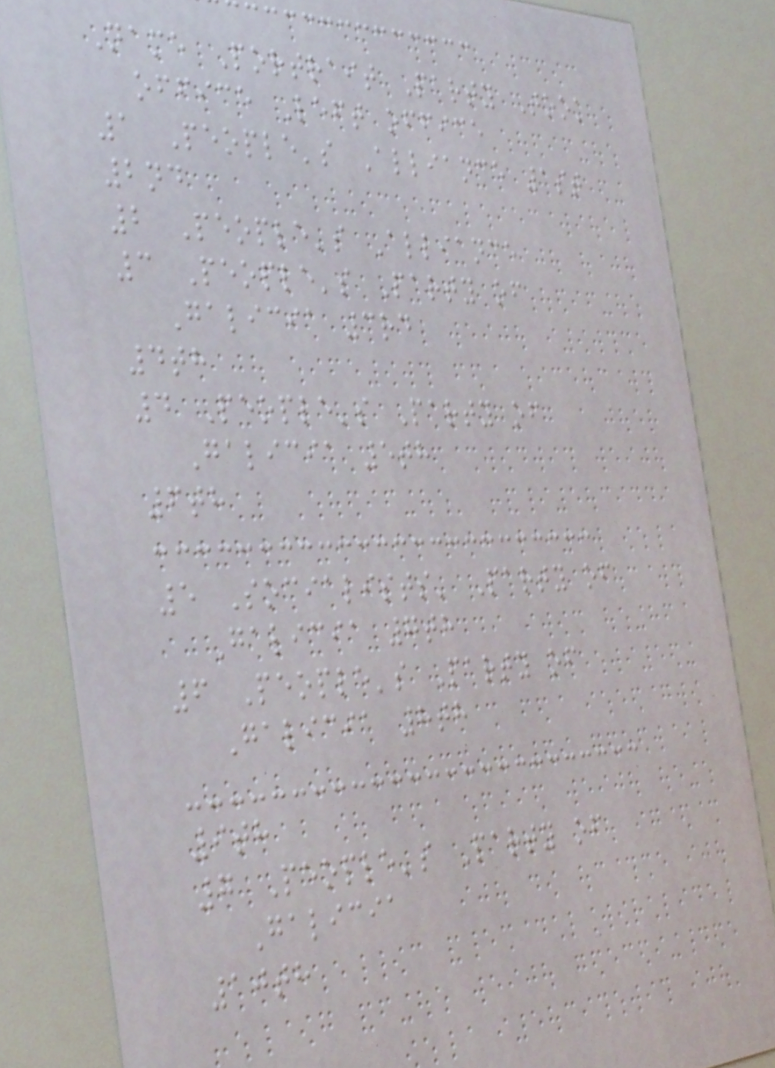Name Portrait Party Took
office Left office
1 People's Alliance 1st
2nd
2 People's Alliance
3 People's Party of
Galicia 3rd
4th
4 People's Party of
Galicia 5th
6th
5 Socialists' Party of
Galicia 7th
6 People's Party of
Galicia 8th
9th
7 People's Party of
Galicia
10th
